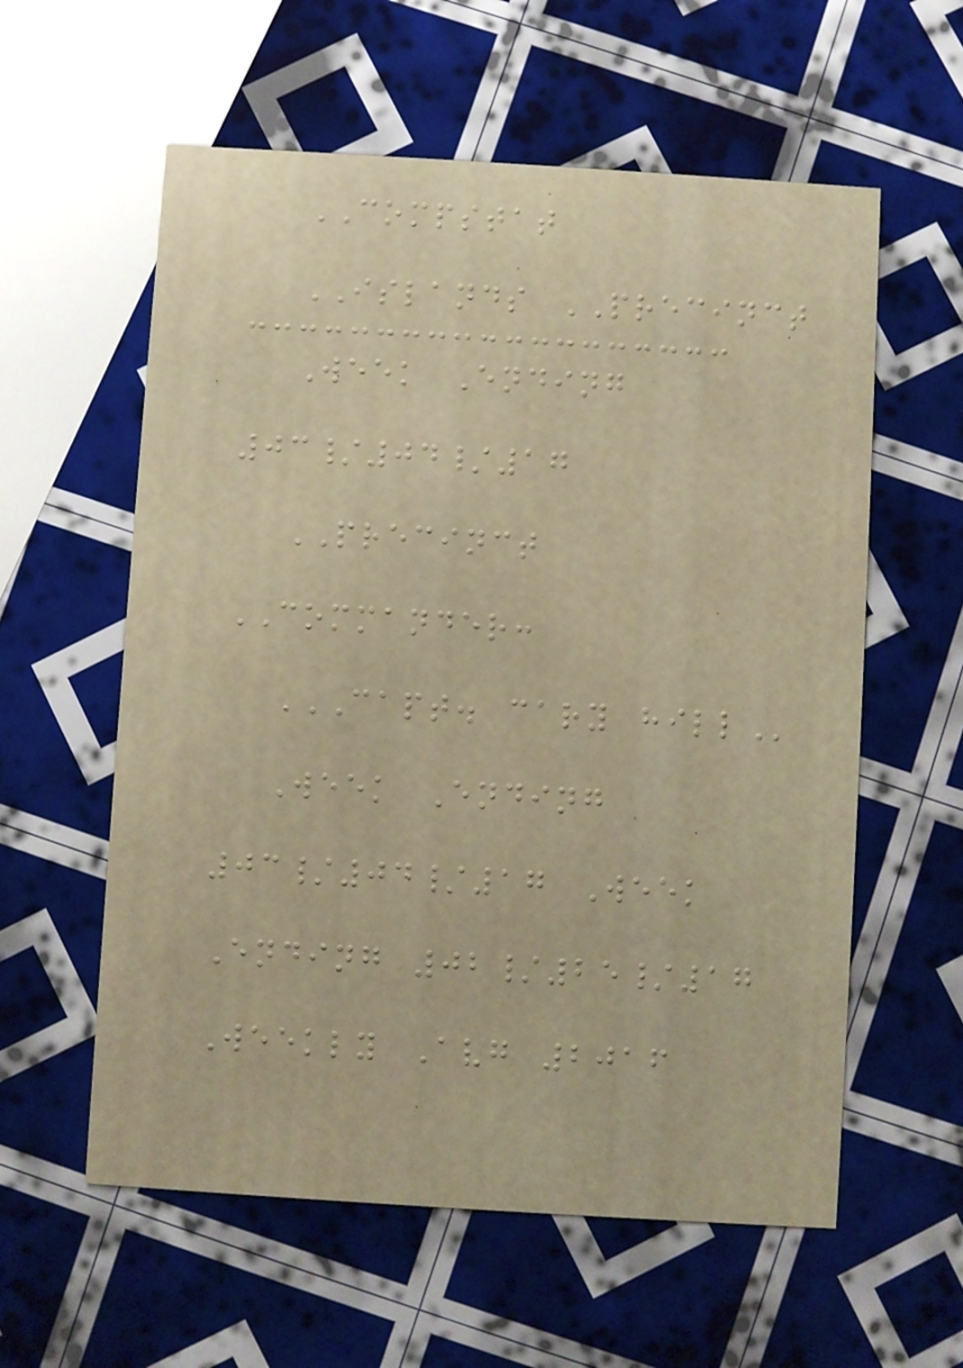COMPSTAT
ISLANDS PRECINCT
Week Ending
03/04/17
PRECINCT
COMMANDER:
CAPT. CARY HILL
Week Ending
03/04/17 Week
Ending 02/25/17
Weekly Avg 2016
